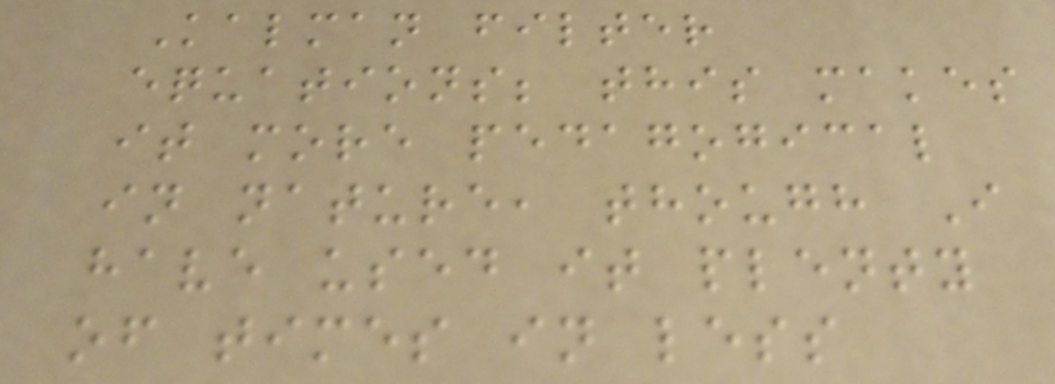Kalman filter
equations; this makes
it more pedagogical
in nature, though I
have used it plenty
of times in less
